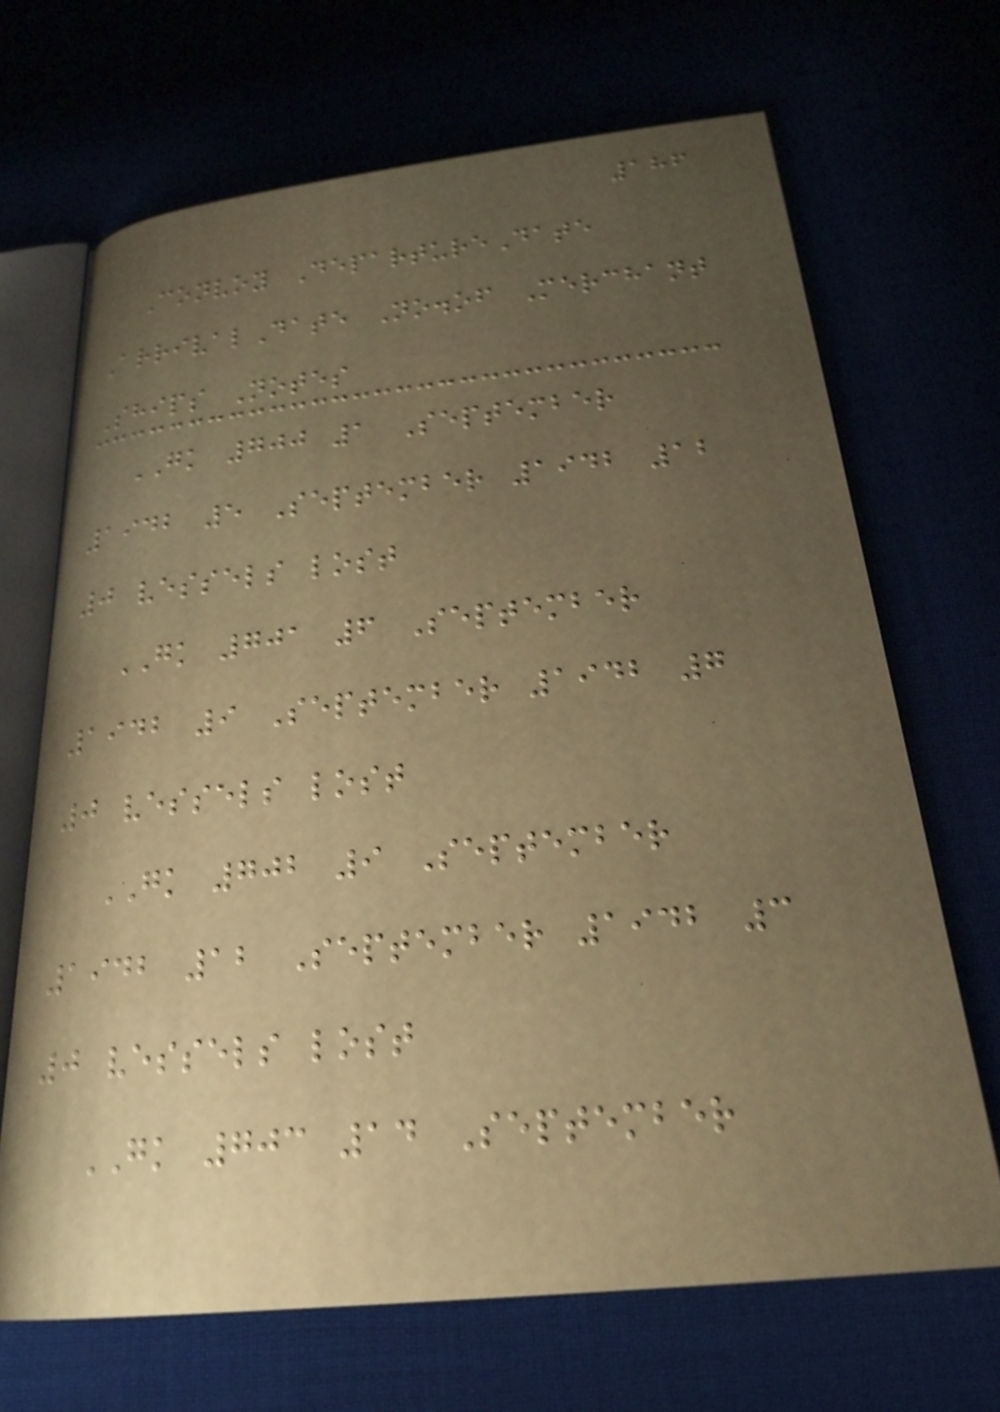186
Convoy DepartureDate
ArrivalDate No.of Merchant
Ships Notes
GK 700 1 September
1942 5 September 1942 12
0 vessels lost
GK 701 6 September
1942 9 September 1942 7
0 vessels lost
GK 702 9 September
1942 12 September 1942 3
0 vessels lost
GK 703 14 September
